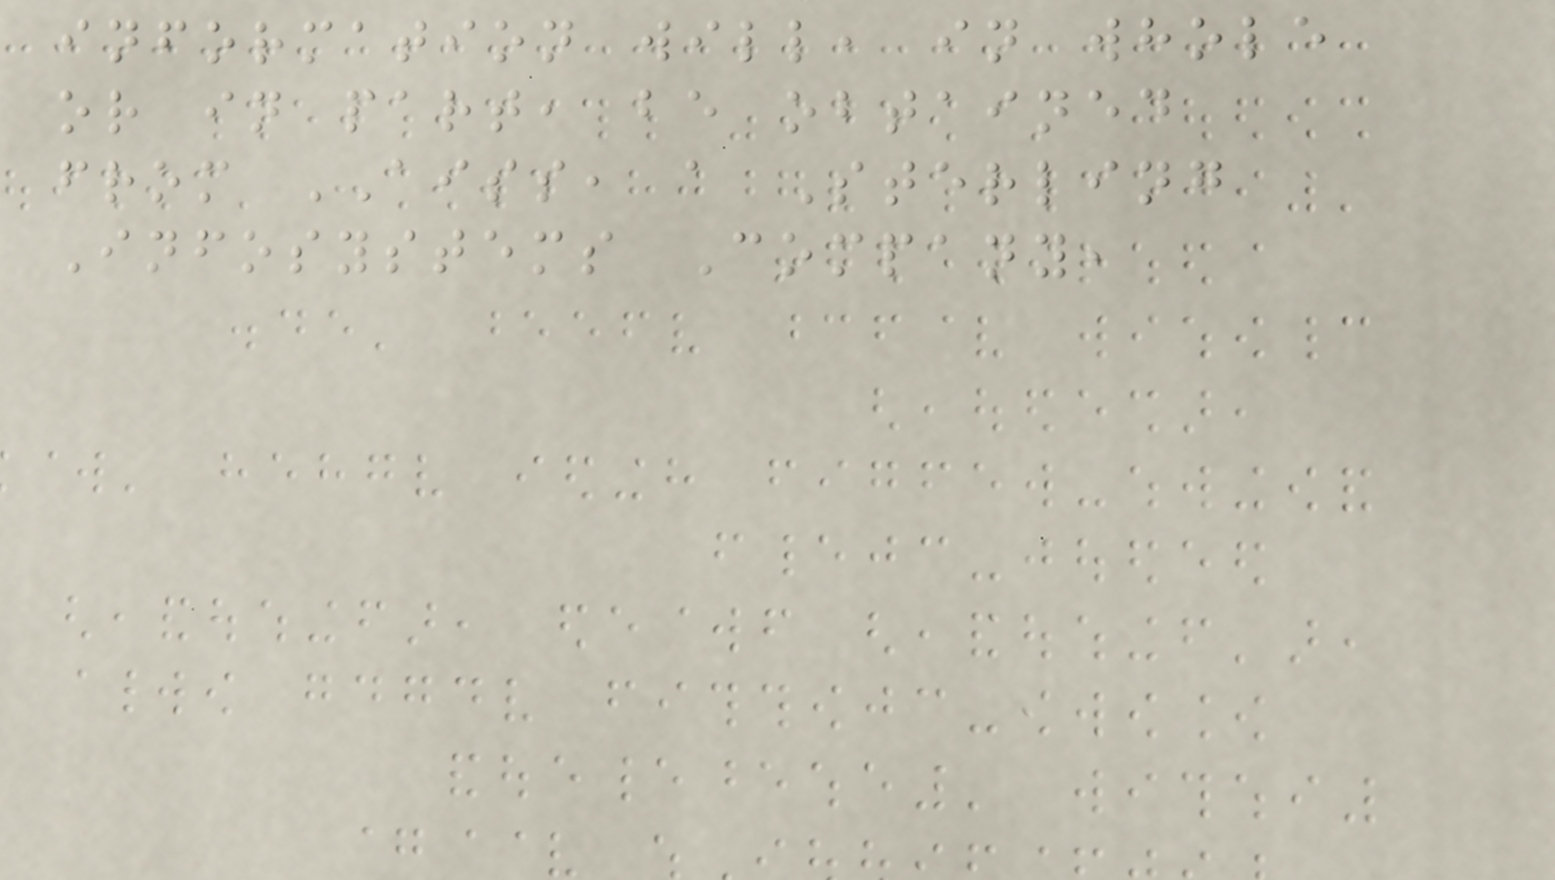information will, in whole
or in part, be obtained
from AISS, a Sterling
Infosystems Company,
